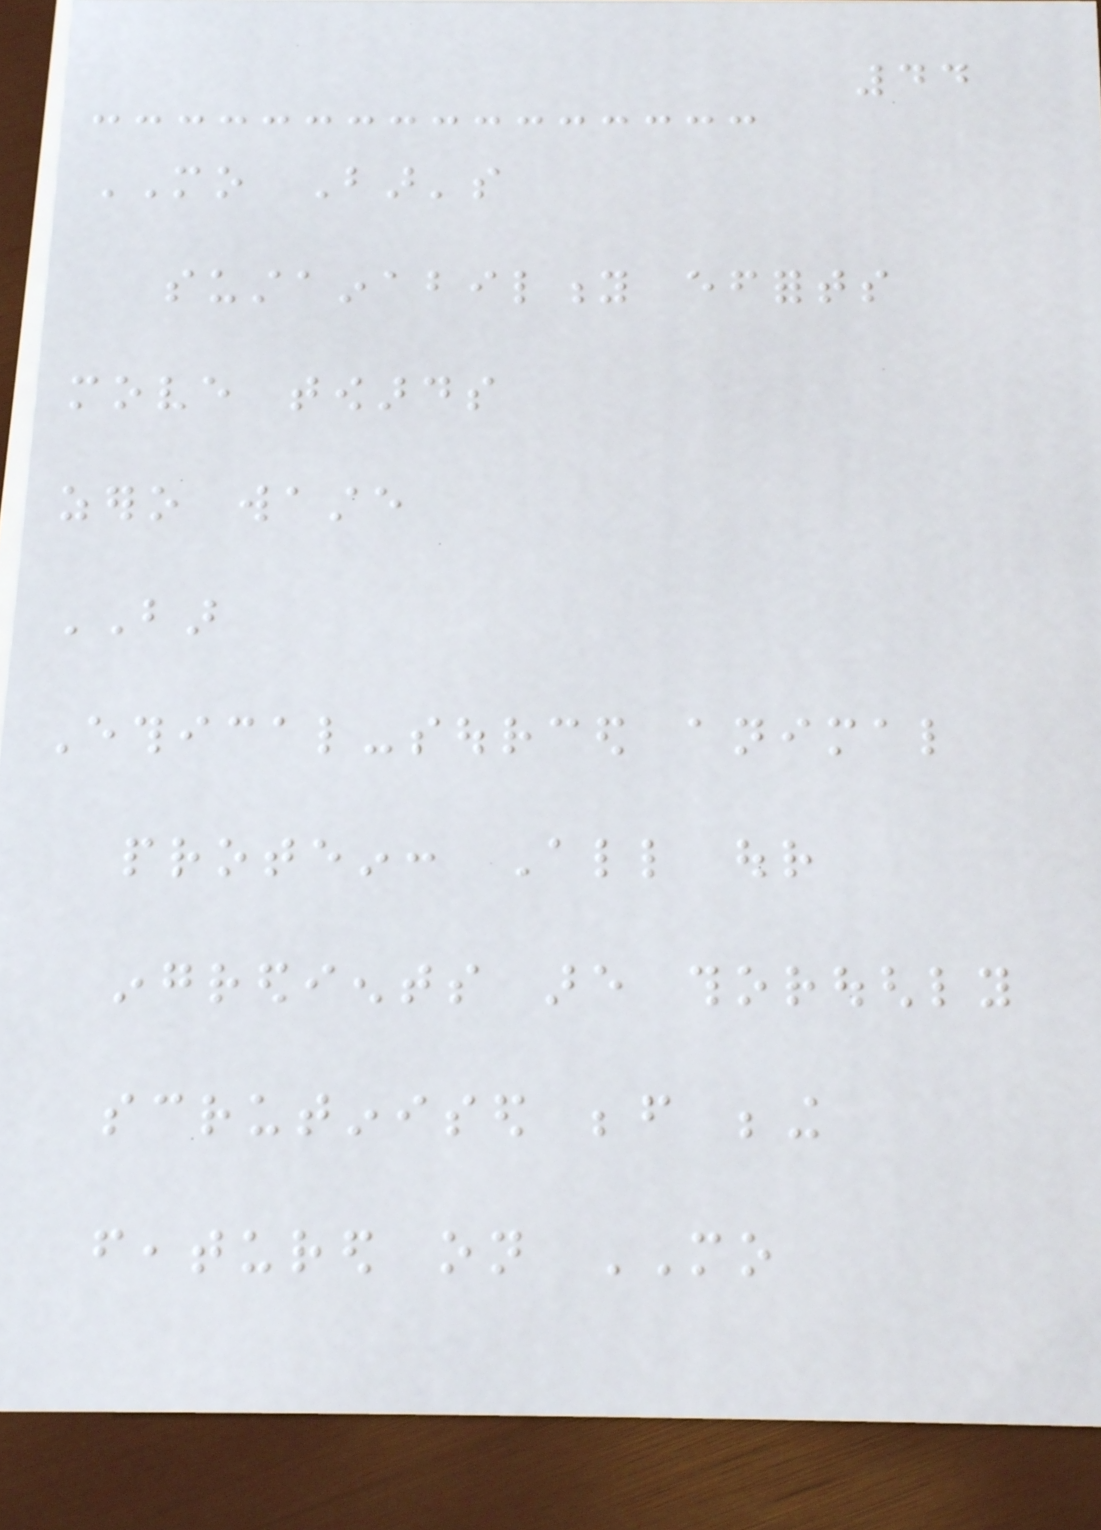44
MO Bar's
sustainability efforts
move towards
zero waste
BAR
Ethical-sourced animal
protein: All our
ingredients are thoroughly
scrutinised before being
featured on MO
